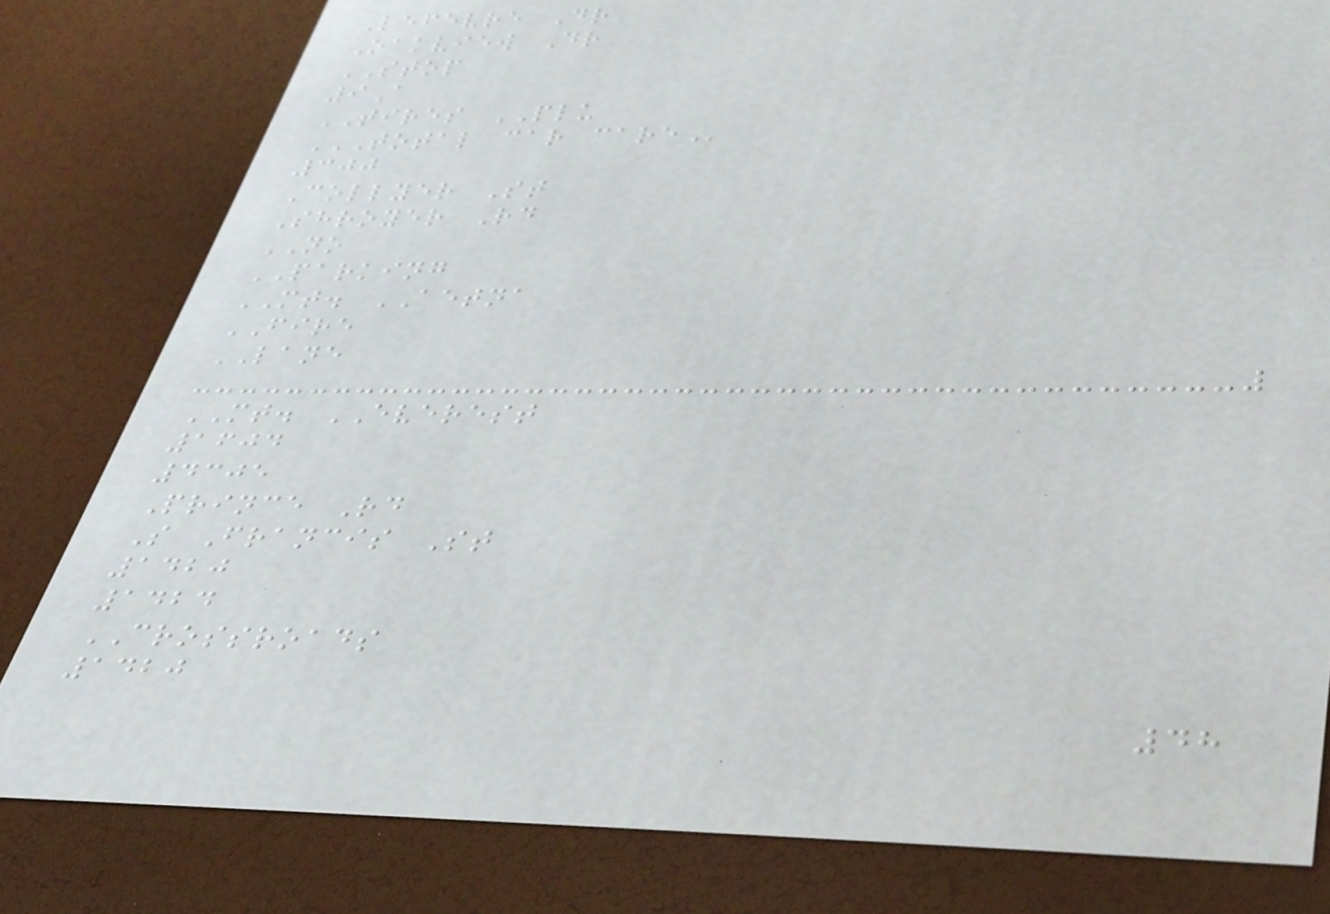Lefevre Dr
Oakview Dr
STOP
9A
TIRES PLU
TOTAL CAR CARE
300
Collyer St
Shroyer Rd
NO
PARKING
MT. AETNA
FIRE
LANE
MT. EVEREST
1604
4305
Prince Rd
S Francis St
1420
1424
CROSSROADS
1420
48
